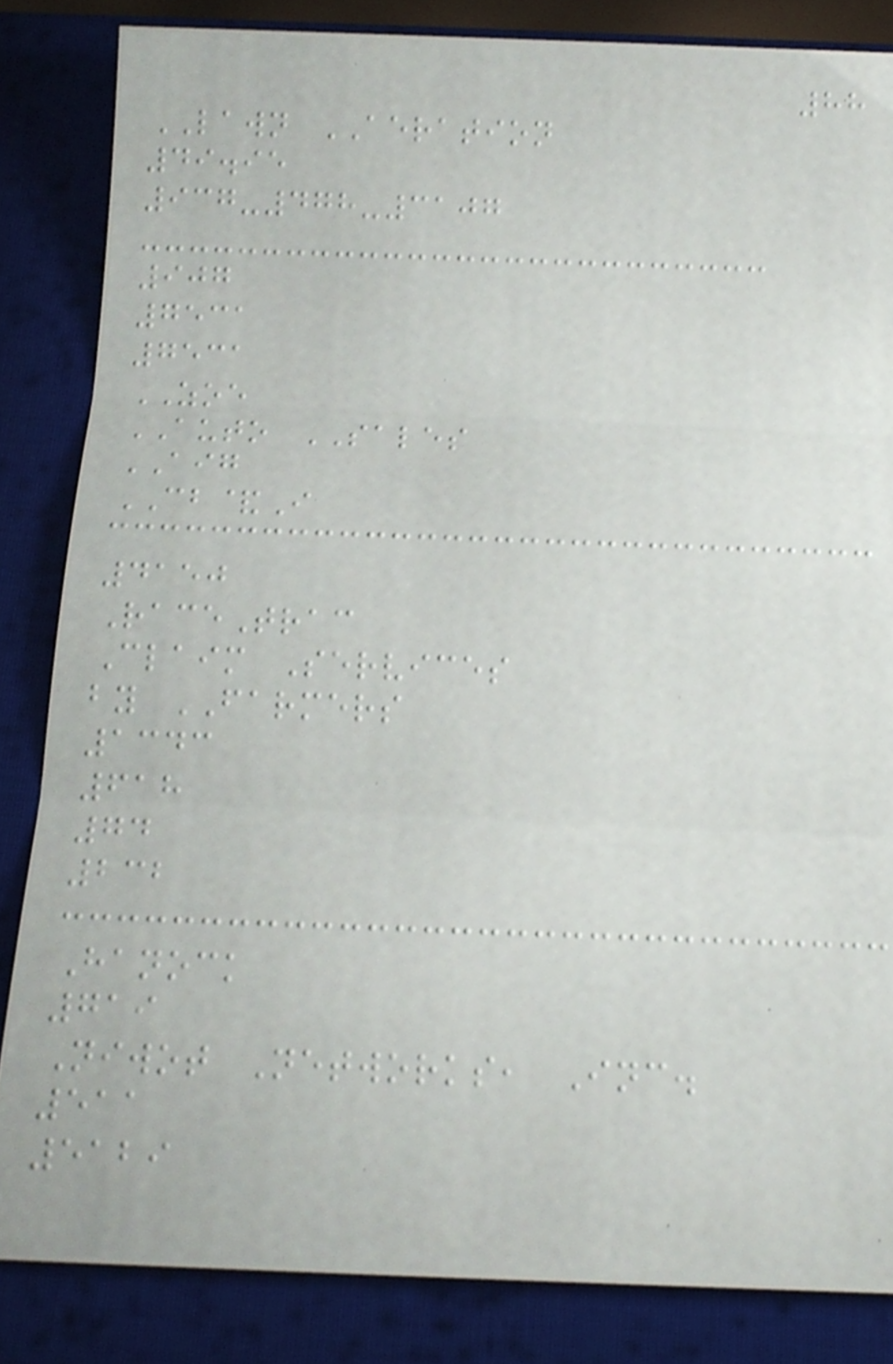88
LAWN AERATION
49.95
937-478-3107
907
7531
7531
ZOE
AUTO SALES
AIG
CB&I
4150
RaceTrac
Claim Services
by FARMERS
1343
618
74
232
Hanock
719
Niwot Networks, Inc.
511
5129
